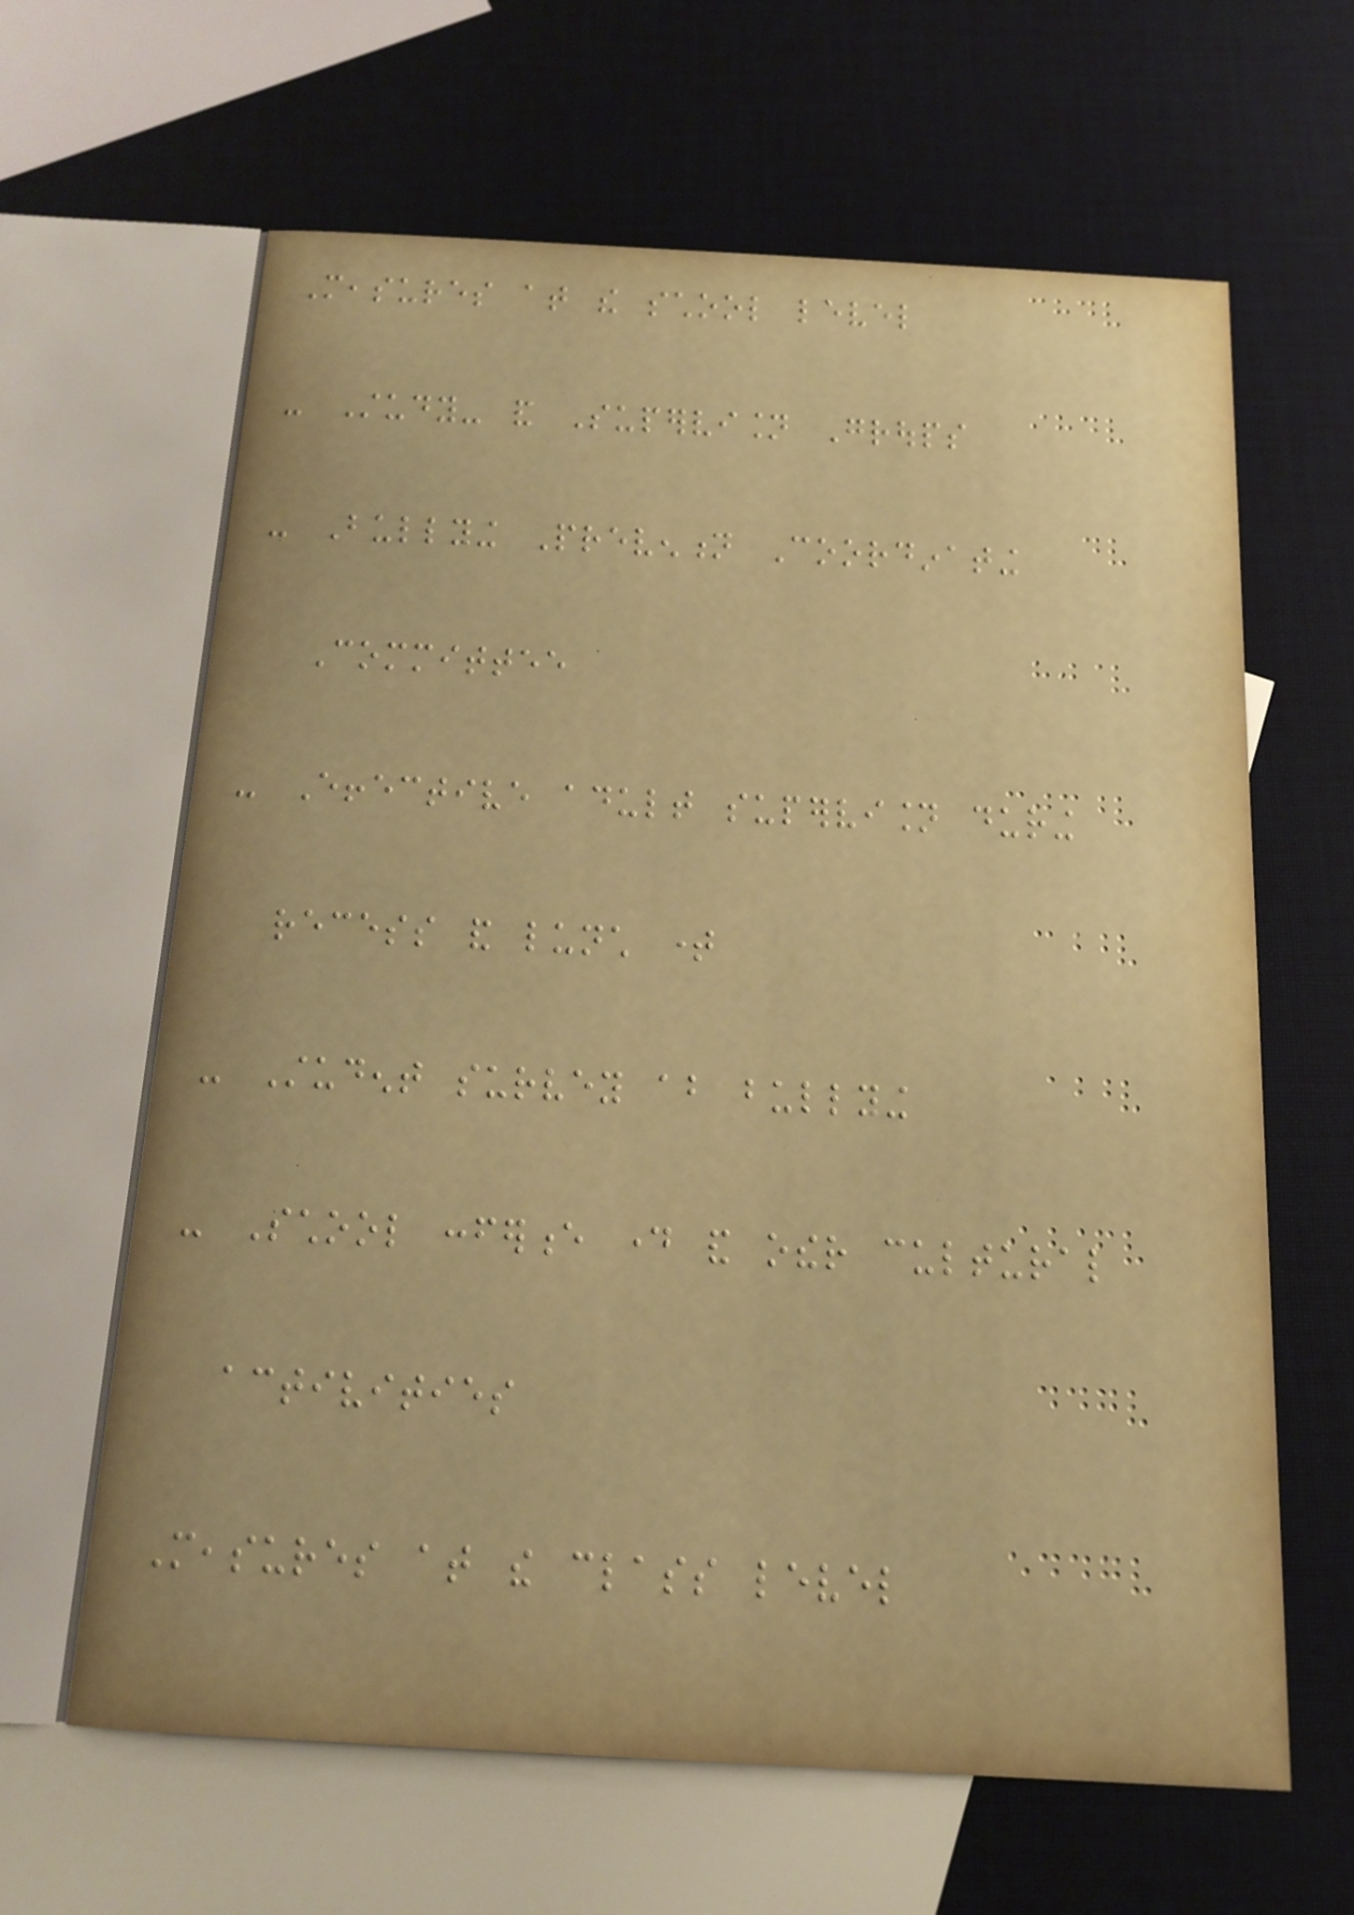Measures at the school level
- Study- and Supervision Groups
- Bullying Prevention Coordinating
Committee
- Effective adult supervision during
recess and lunch time
- Student survey about bullying
- School conference day and other cultural
activities
Measures at the class level
